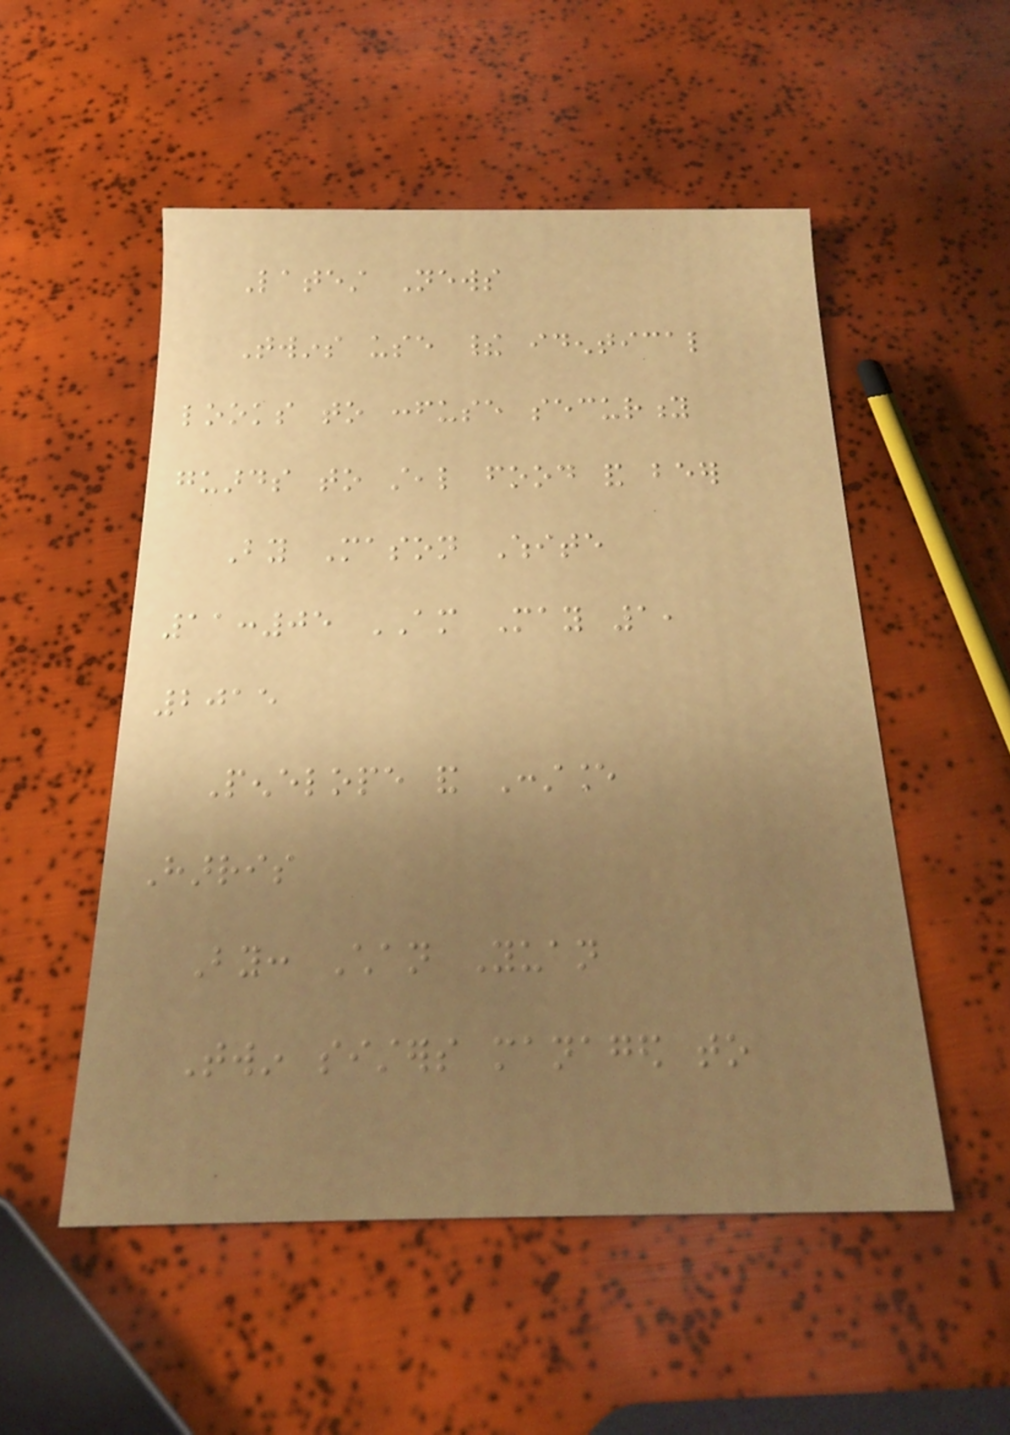Latest News
Twins use their identical
looks to confuse security
guards to steal food and beer
By Mason White
11:05 AM May 1,
2015
Penelope and Constance
Harris
By: Chan Yuan
Twin sisters managed to
